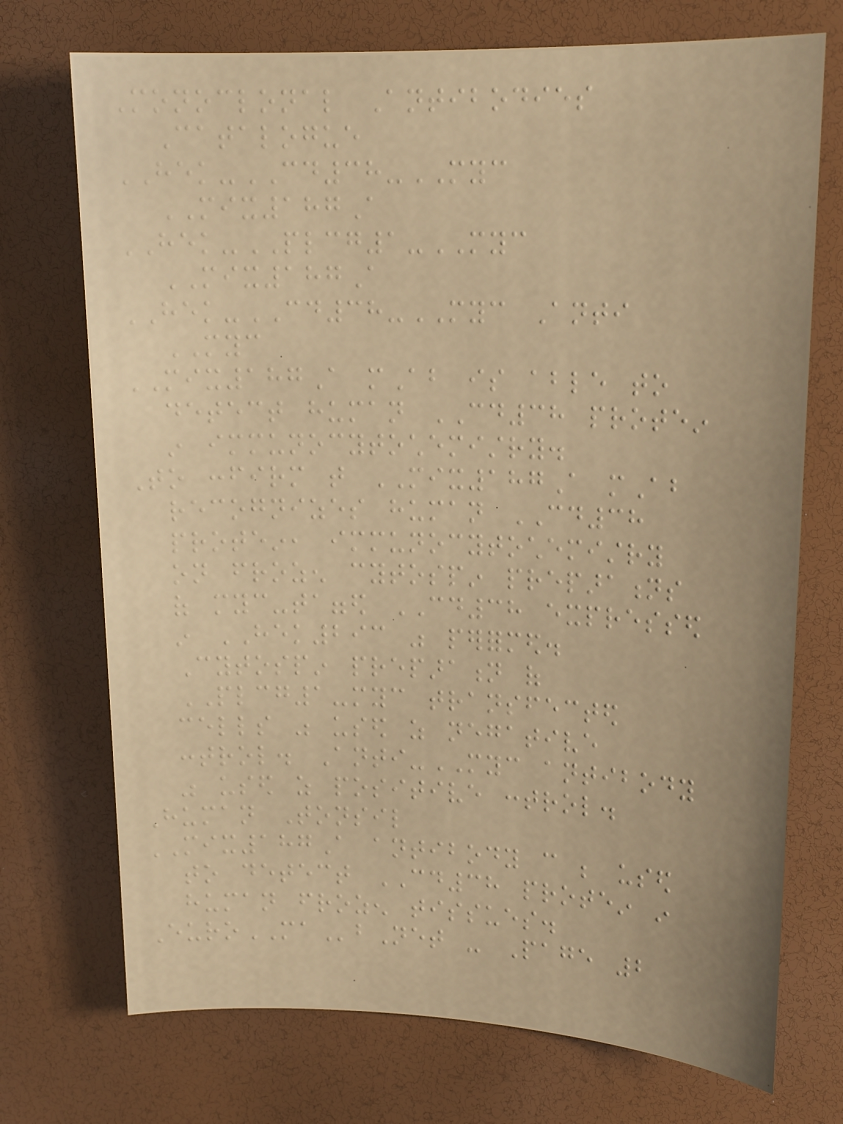Monoclonal Antibodies
Catalogue
HEK-CD38-MYC
MIX187A
HEK-PLCG1-MYC
MIX187A
HEK-CD38-MYC Anti
MYC
MIX187A mAb is able to
detect human CD38 protein
in immunocytochemistry.
To confirm that MIX187A mAb
recognizes human CD38
protein, immunocytochemistry
on frozen cytospin preparations
of myc-tagged CD38 expressed
in HEK293 was performed.
Cytospin preparation of
PLCG1-myc transfected
cells was used as negative
control. Anti-MYC antibody
was used as positive control.
Human Tonsil
MIX187A antibody can be used
to detect CD38 protein in
human frozen tissues.
EuroMAbNet - Page 2
